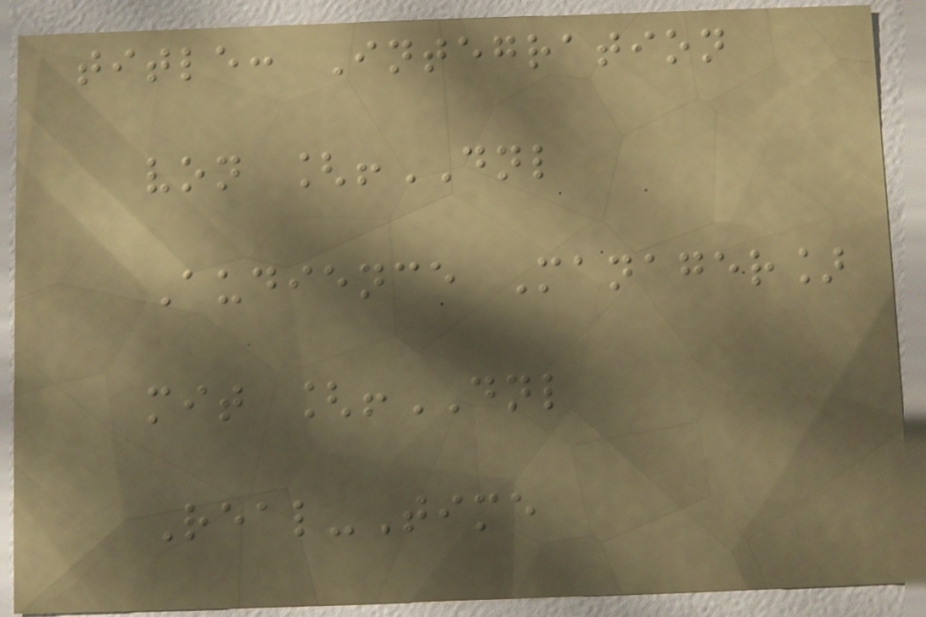title: Integration
von [!DNL
Audience Manager]
mit [!DNL
Real-Time
